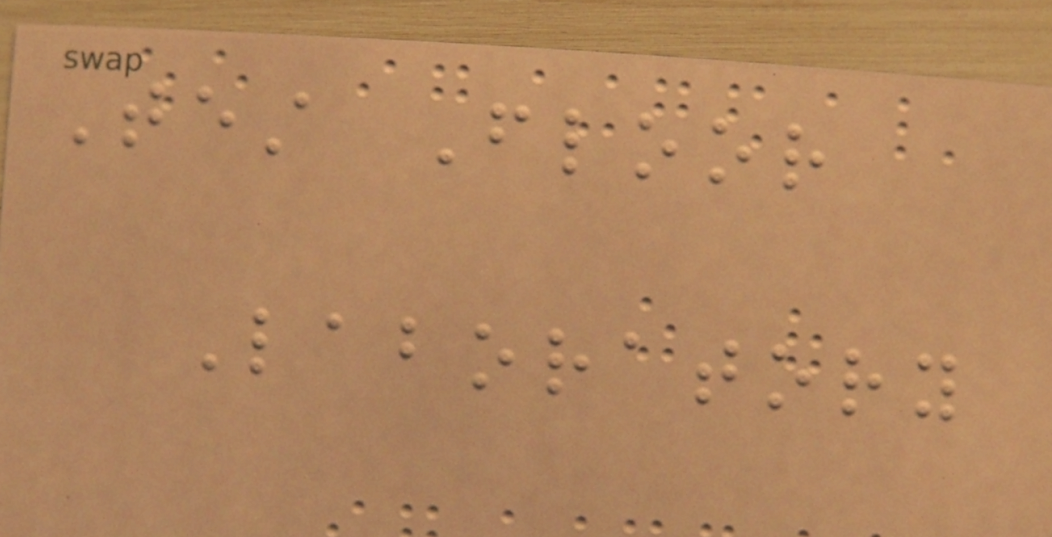Test Floor
Laboratory
